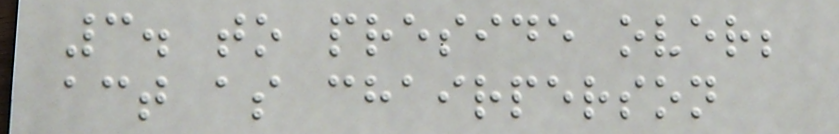3. to preside over;
act as chairperson
